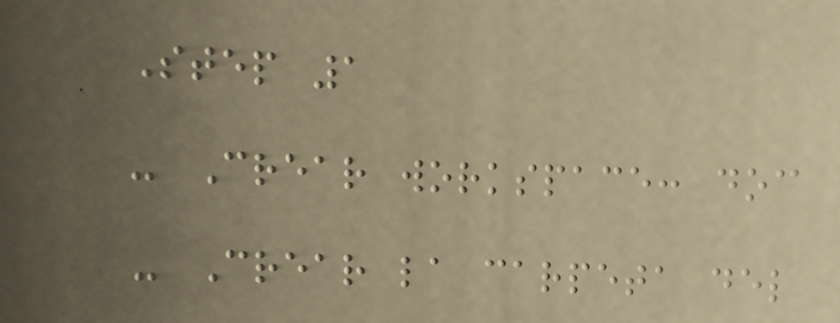Step 1
- Crear workspace: doc
- Crear la carpeta del
